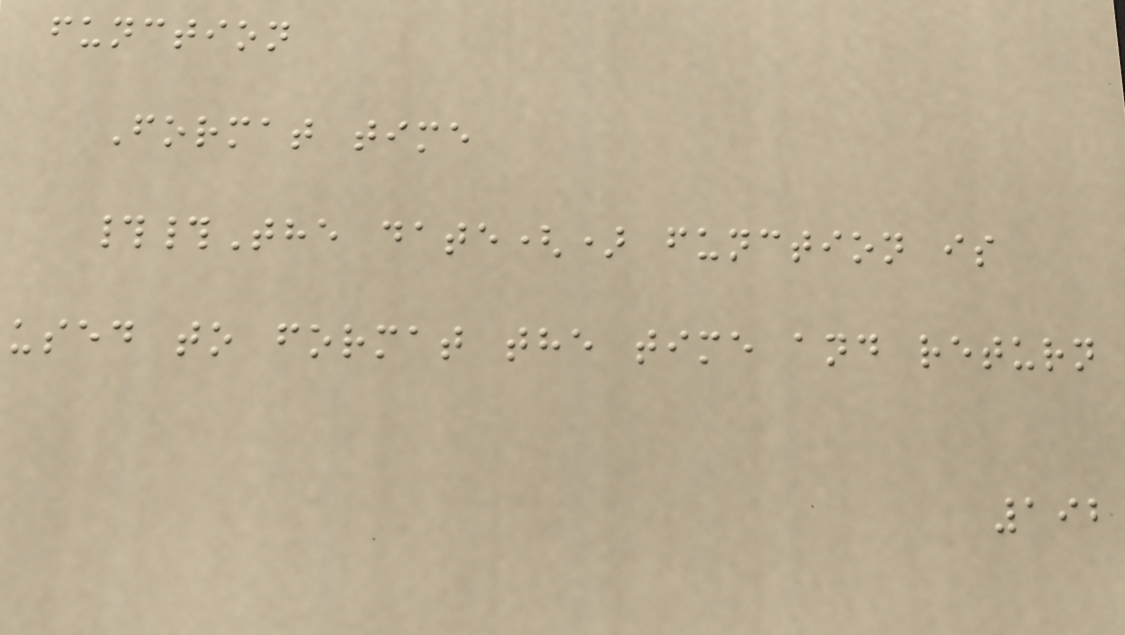function
Format time
##The date() function is
used to format the time and return
192
